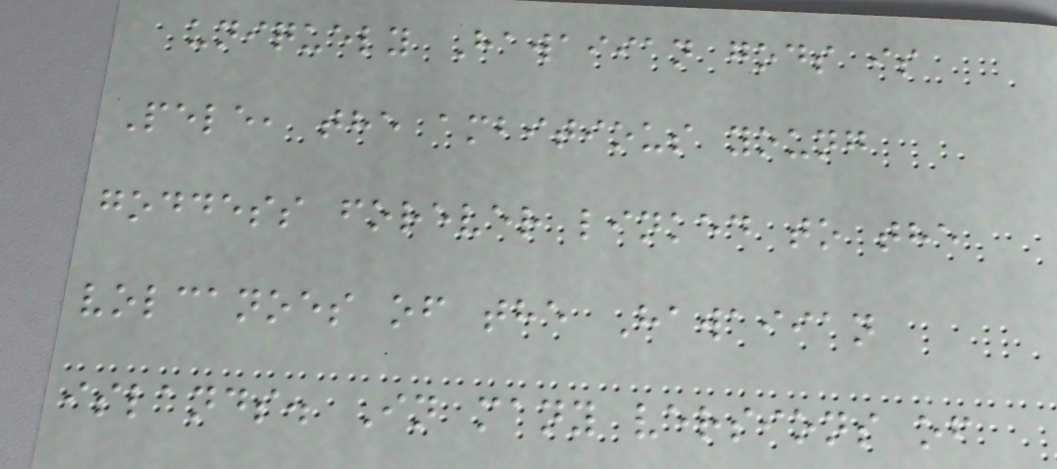uniquely Hawaiian gods is
Pele, the ambitious young
goddess forever linked to the
volcanoes of the Hawaiian
islands. In many versions of
